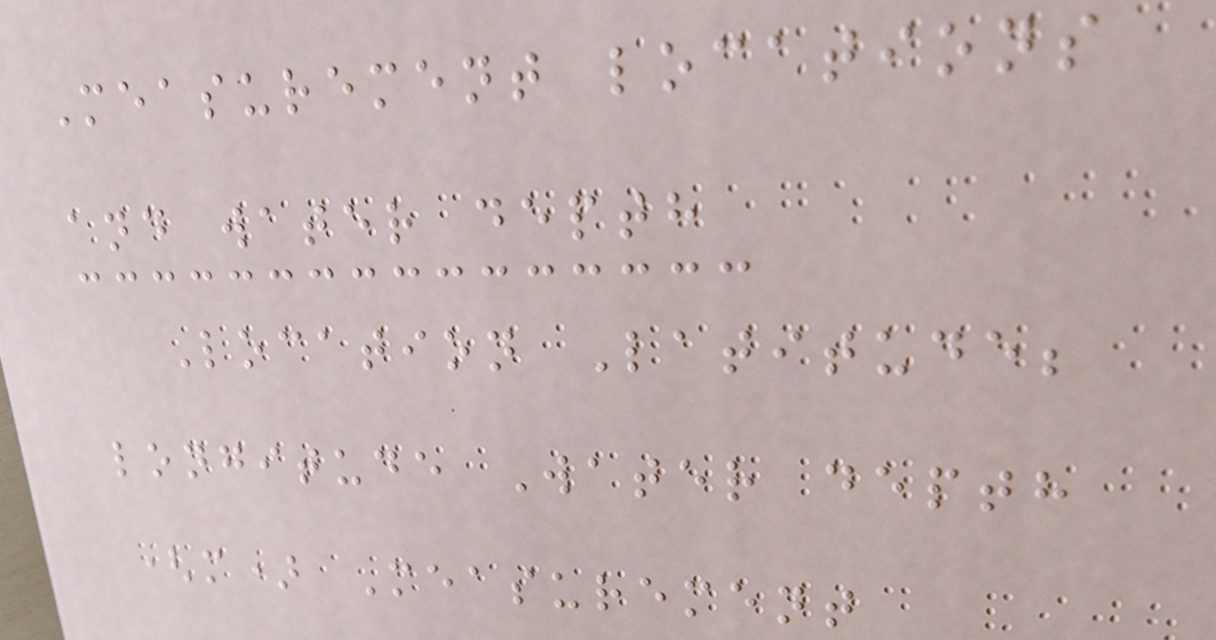Measurement locations
and water depth
Location Latitude;
longitude Water depth
(m) Measurement
